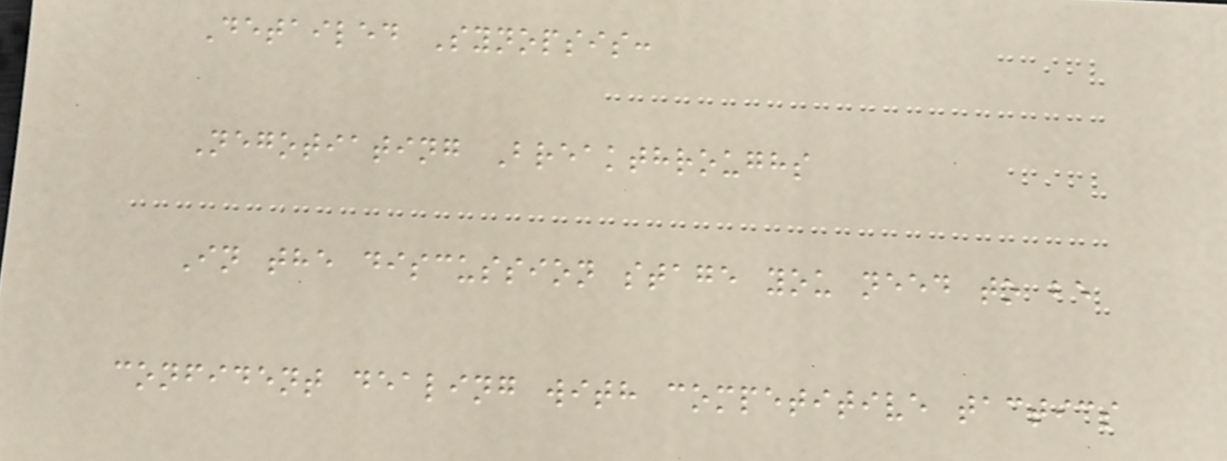Detailed Synopsis:
Negotiating Breakthroughs
In the discussion stage you need to be
confident dealing with competitive tactics
